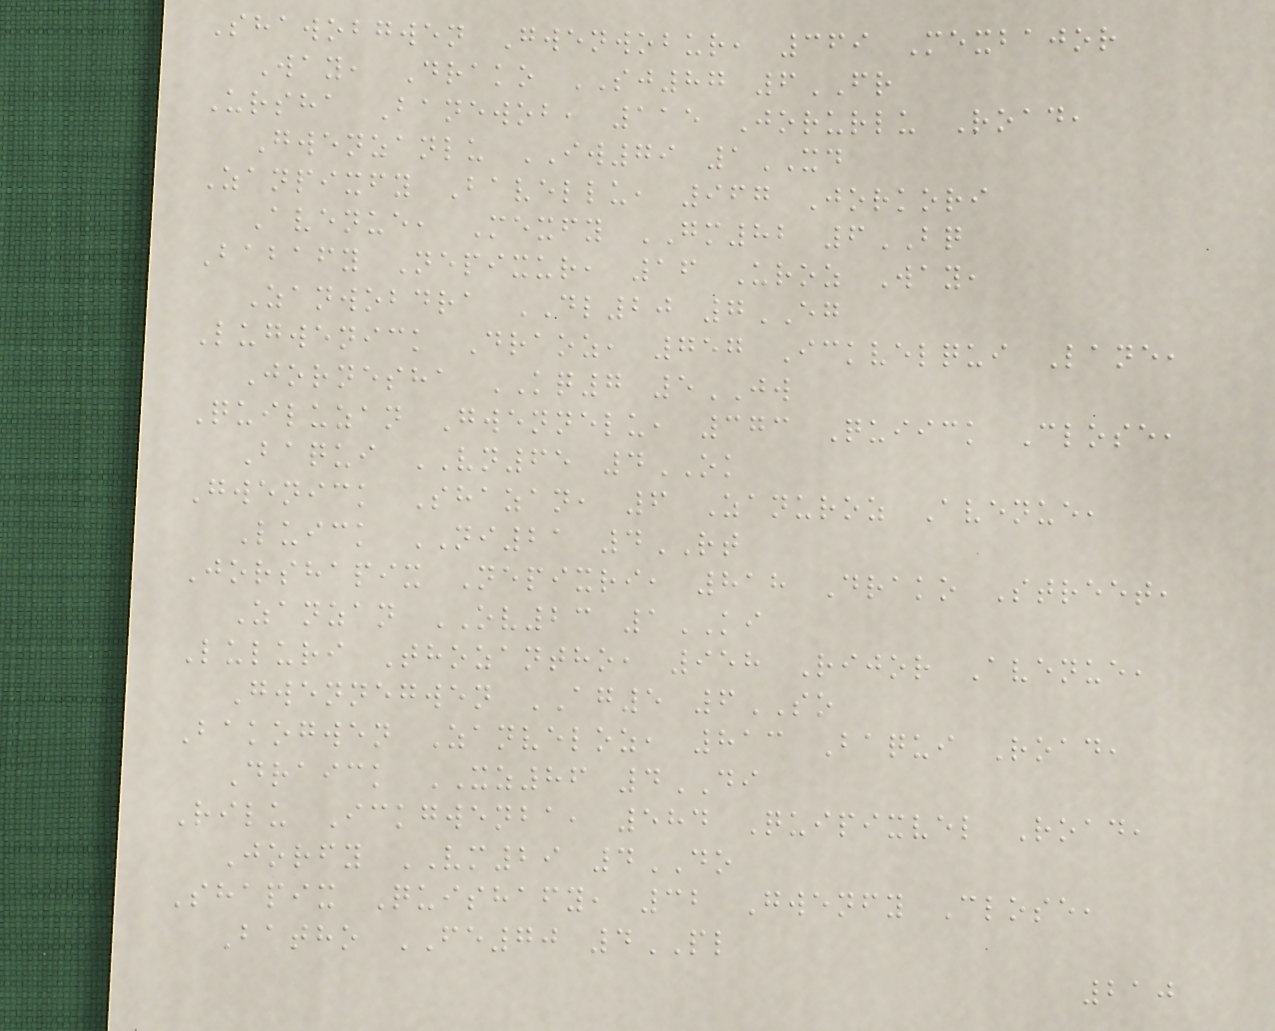Shawobgwen Gwenwobur, 369 Mexbajor
Way, Drako SJ87 6FR
Ursha Banewob, 115 Jorurlu Road,
Gwenzanlu IW79 1XD
Zanpixfy Bavellu, 967 Jorkori
Avenue, Mexfy GM82 6BQ
Babafy Nepixur, 16 Uroz Way,
Zanwobdra DL20 7EG
Lugwenick Draoz, 757 Ickvelqui Lane,
Jornesha KQ7 5JW
Quiluzan Gwennelu, 373 Quiick Close,
Baqui VN65 4OK
Gwenick Shazan, 6 Zanuroz Avenue,
Luick NI21 4RT
Jorshapix Nepixri, 818 Drako Street,
Zanzan OV23 1KI
Luluri Thozantho, 958 Rijor Avenue,
Gwennegwen AG5 6SO
Bakogwen Zanveloz, 813 Baqui Road,
Draick XZ86 4DI
Rilu Ickgwenba, 584 Quipixvel Road,
Jorfy VM29 4DO
Shapix Quishafy, 32 Gwenfy Close,
Batho FE70 4PL
210
